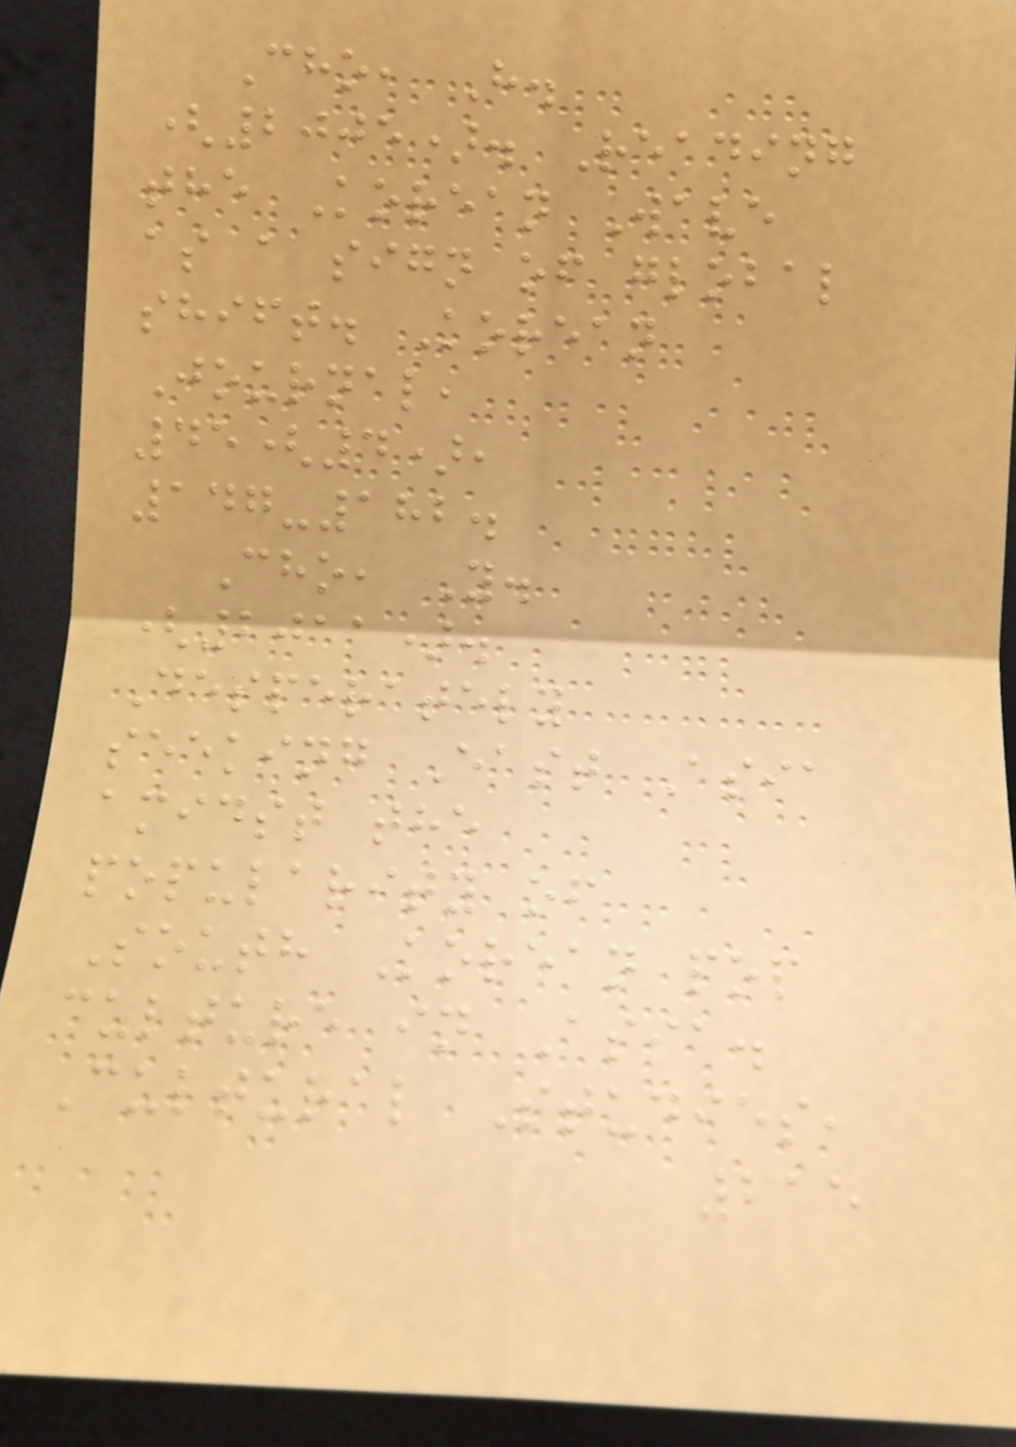Cho, H.
(2005). Reading
the Korean Wave
as a sign of global
shift. Korean
Journal,
45(4),
147-182.
Cho, Y.
(2011).
Desperately
seeking East Asia
amidst the
popularity of
South Korean pop
culture in Asia.
Cultural Studies,
215
